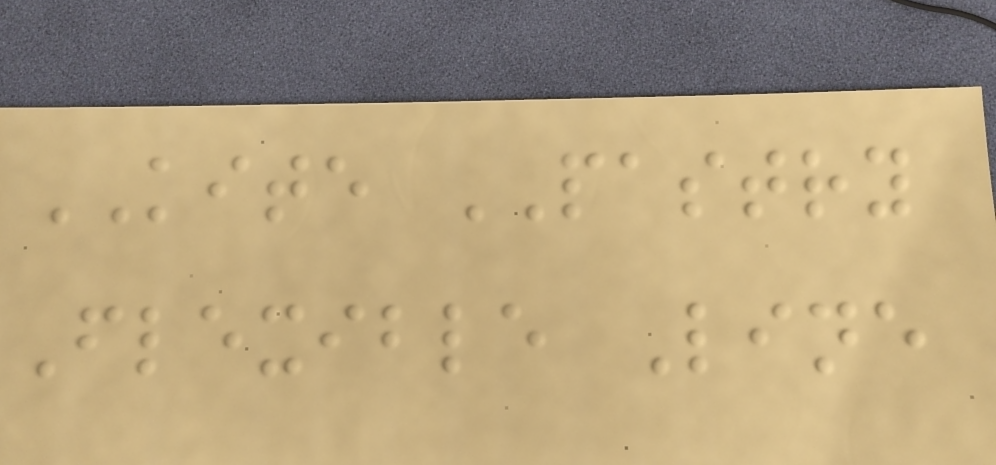KITE PASTRY
Flexible Line
